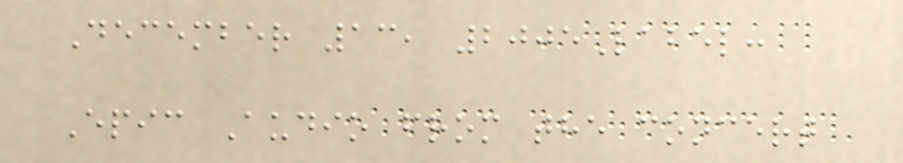December 13, 2005Label:
Epic Audio from the concert
